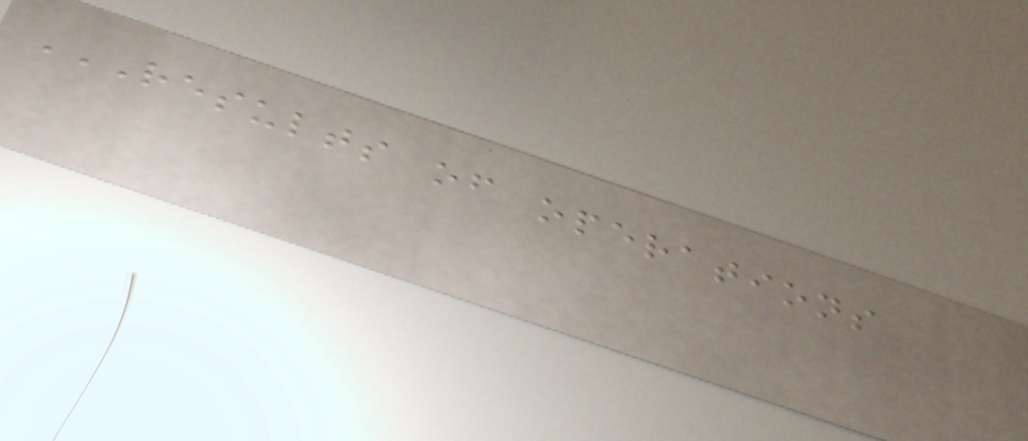RESULTS OF OPERATIONS
